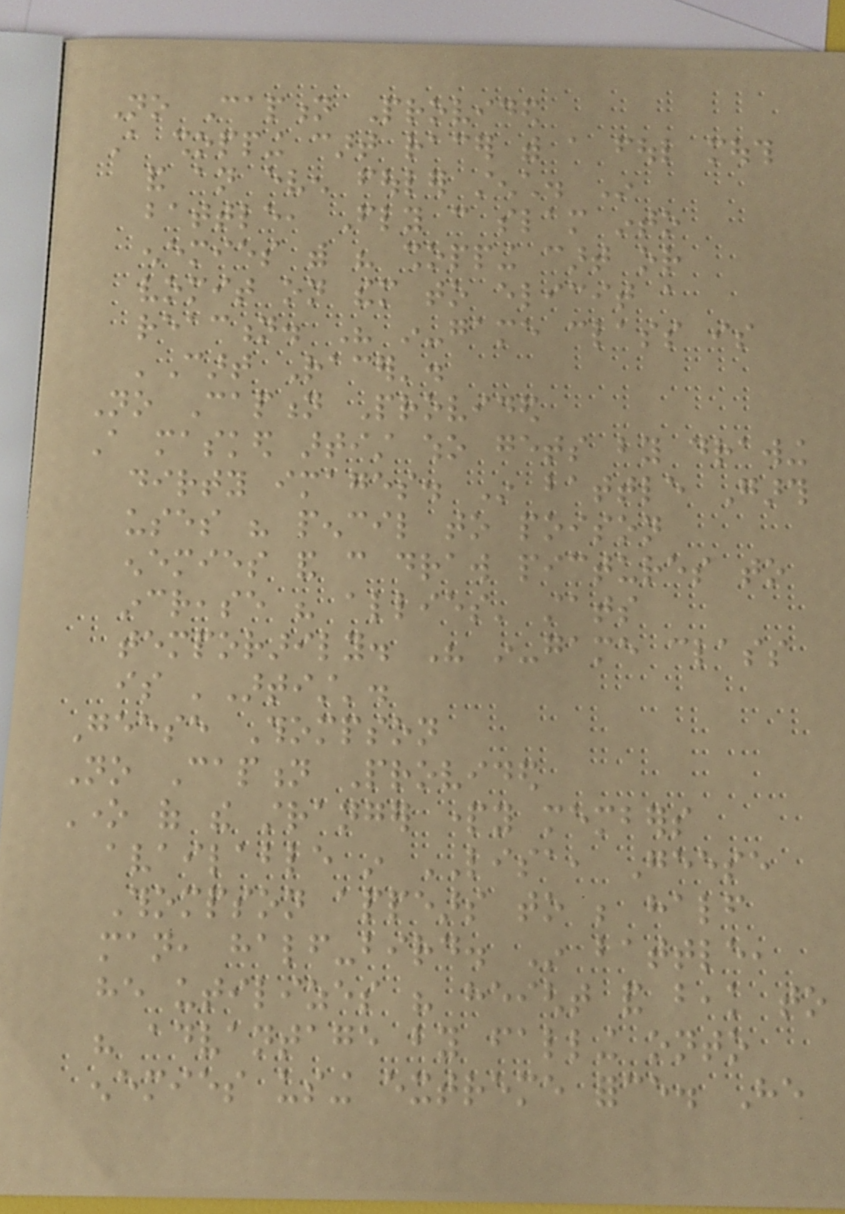No Caption Provided
A shopping cart racer with a foul mouth
and an even fouler stench. In
battle, Fly can slam into
enemies with his shopping cart or
vomit on them to elicit a
reaction. His in-game class is
'Cart Racer'.
No Caption Provided
A masked artist who gets by drawing
dirty images. In battle Garth
uses his pencil to poison
enemies and can draw pictures to
increase his allies' stats
temporarily. His in-game class
is 'Artist'.
Geese Thompson
No Caption Provided
One of the stranger party members
available in LISA, Geese
Thompson appears to be half
man, half-bird. In battle,
he utilizes his height and beak to
his advantage by falling onto
enemies using extreme force. He
